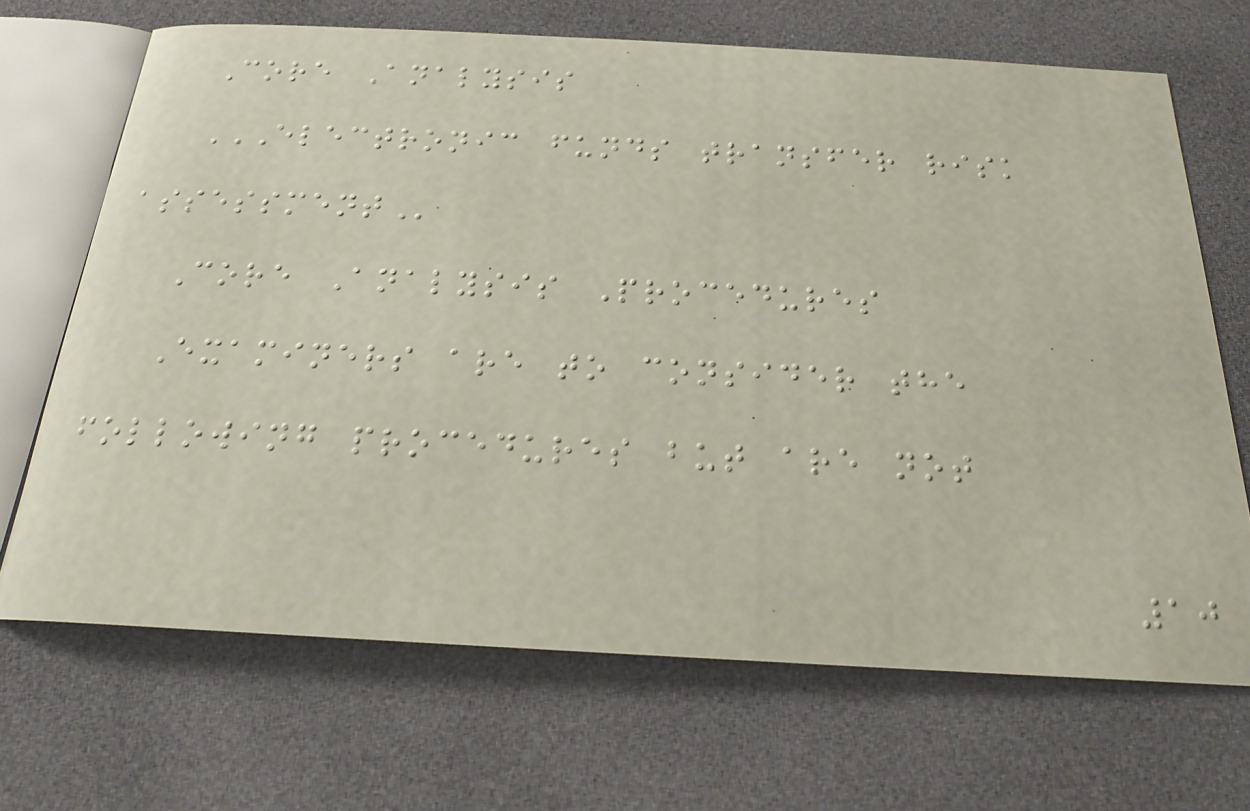Core Analysis
ELECTRONIC FUNDS TRANSFER RISK
ASSESSMENT
Core Analysis Procedures
Examiners are to consider the
following procedures but are not
10
